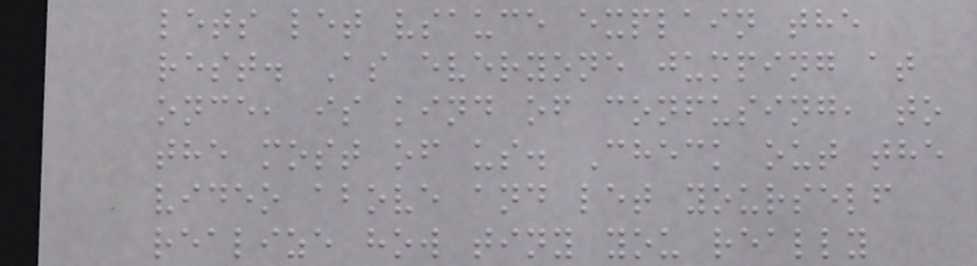lets let vsauce explain the
rest. As everyone jumping at
once, is kind of confusing, to
the most of us. Check out the
video above and let yourself
realize how tiny you really
